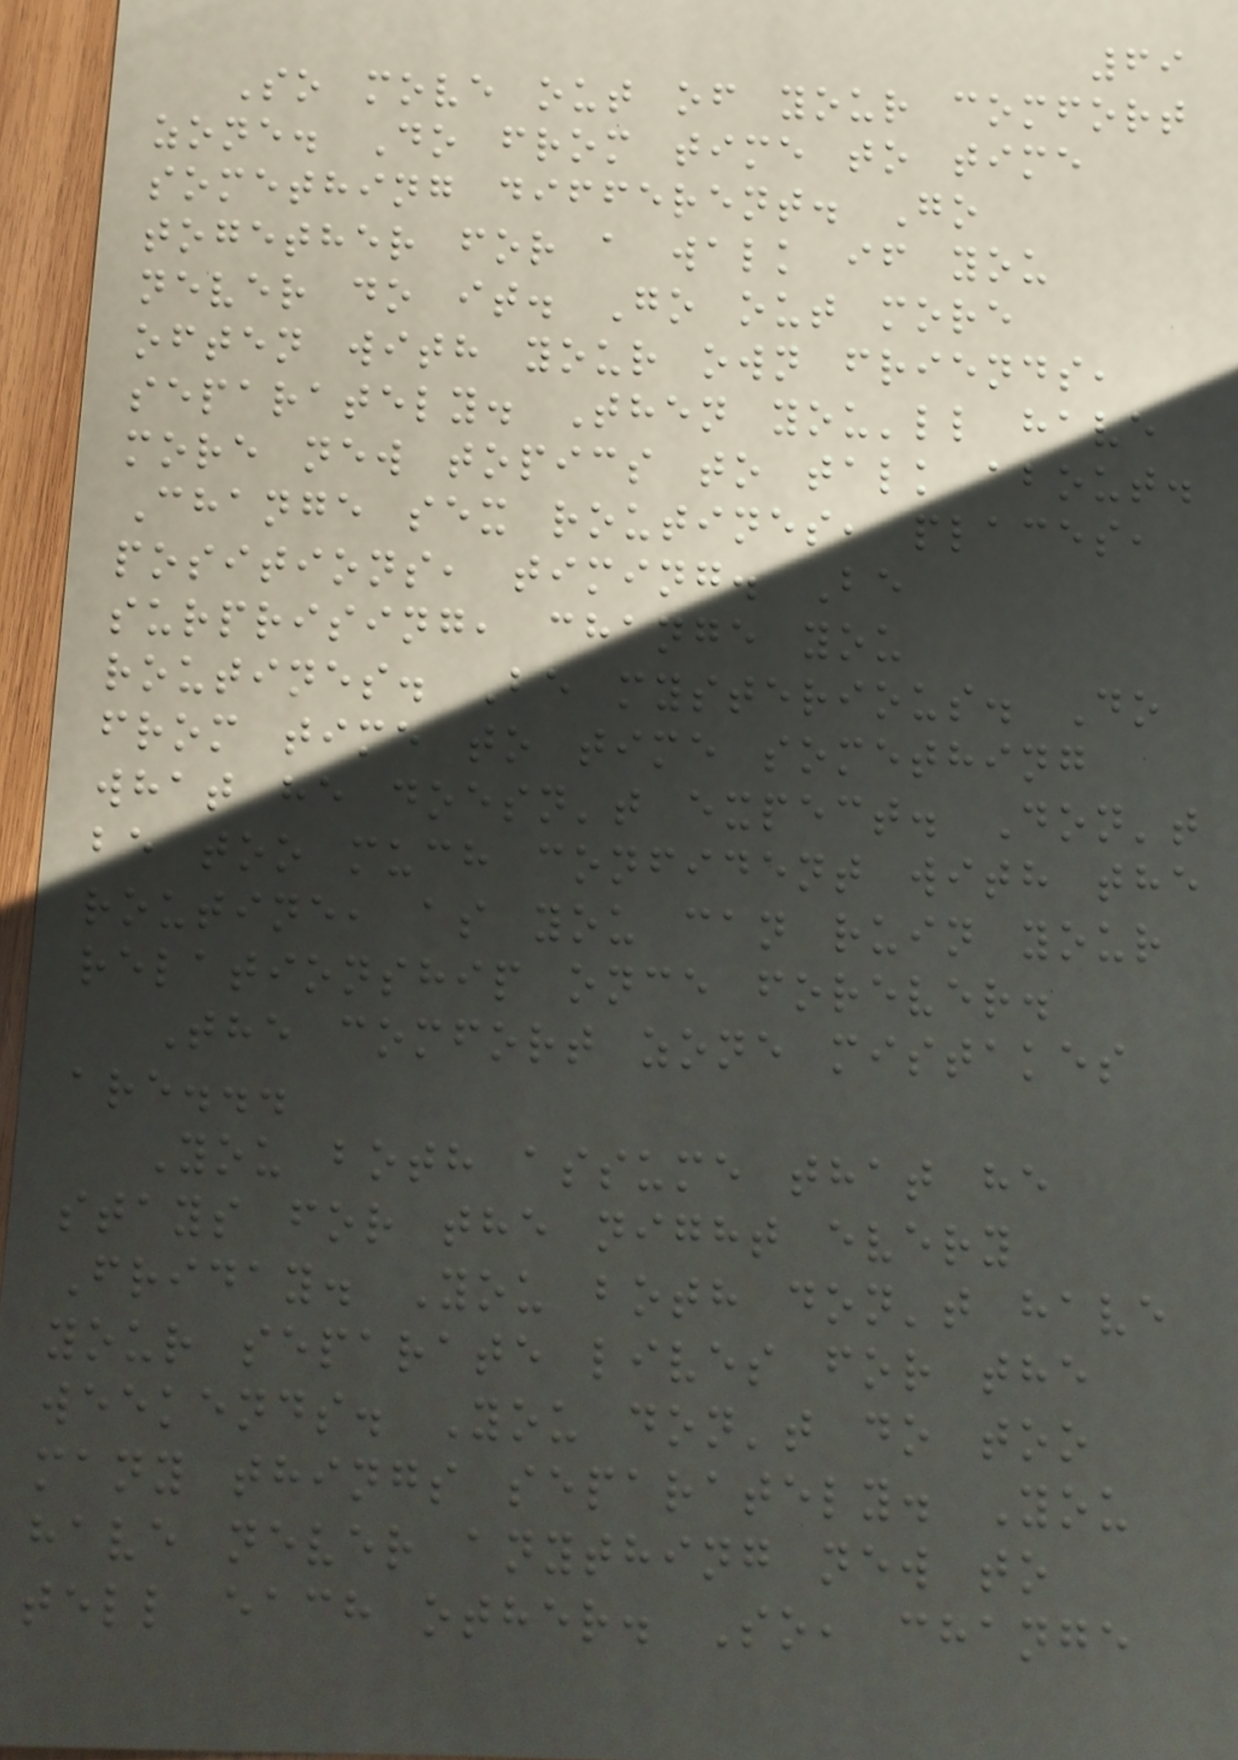69
So move out of your comfort
zone. Do from time to time
something different. Go
together for a walk if you
never do it. Go out more
often with your own friends,
separately. Then you'll have
more new topics to talk about.
Change sex routines, places,
positions, timing. Be
surprising, change you
routines. Be mysterious. Do
from time to time something
what he doesn't expect. Don't
be too much confident with the
routine, as you can ruin your
relationship once forever.
The comfort zone mistakes
are...
You both assume that he
stays for the night every
Friday. You both don't have
your separate lives for the
weekends. You don't do too
many things separately. You
have never anything new to
tell each other. So, change
